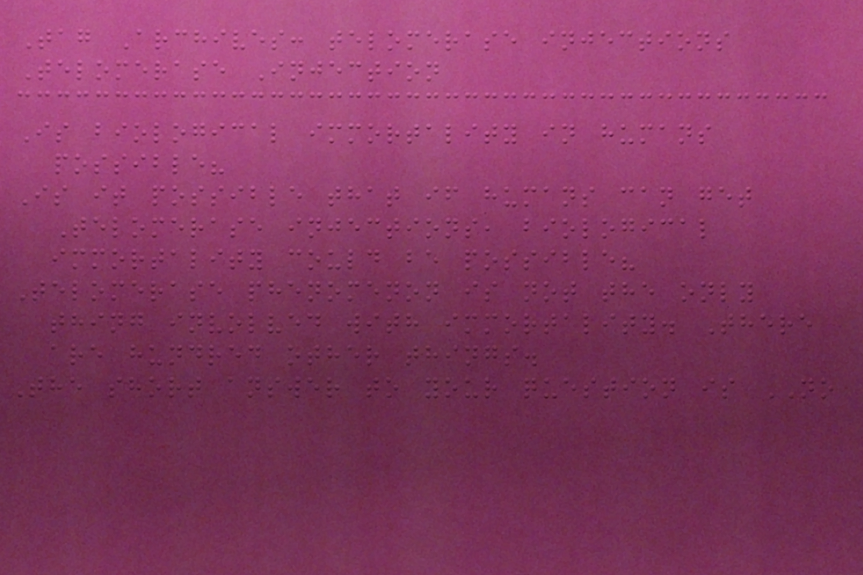Tag Archives: telomerase injections
Telomerase Injection
Is biological immortality in humans
possible?
Is it possible that if humans can get
Telomerase injections, biological
immortality could be possible?
Telomerase phenomenon is not the only
thing involved with immortality. There
are hundred other things.
The short answer to your question is NO
